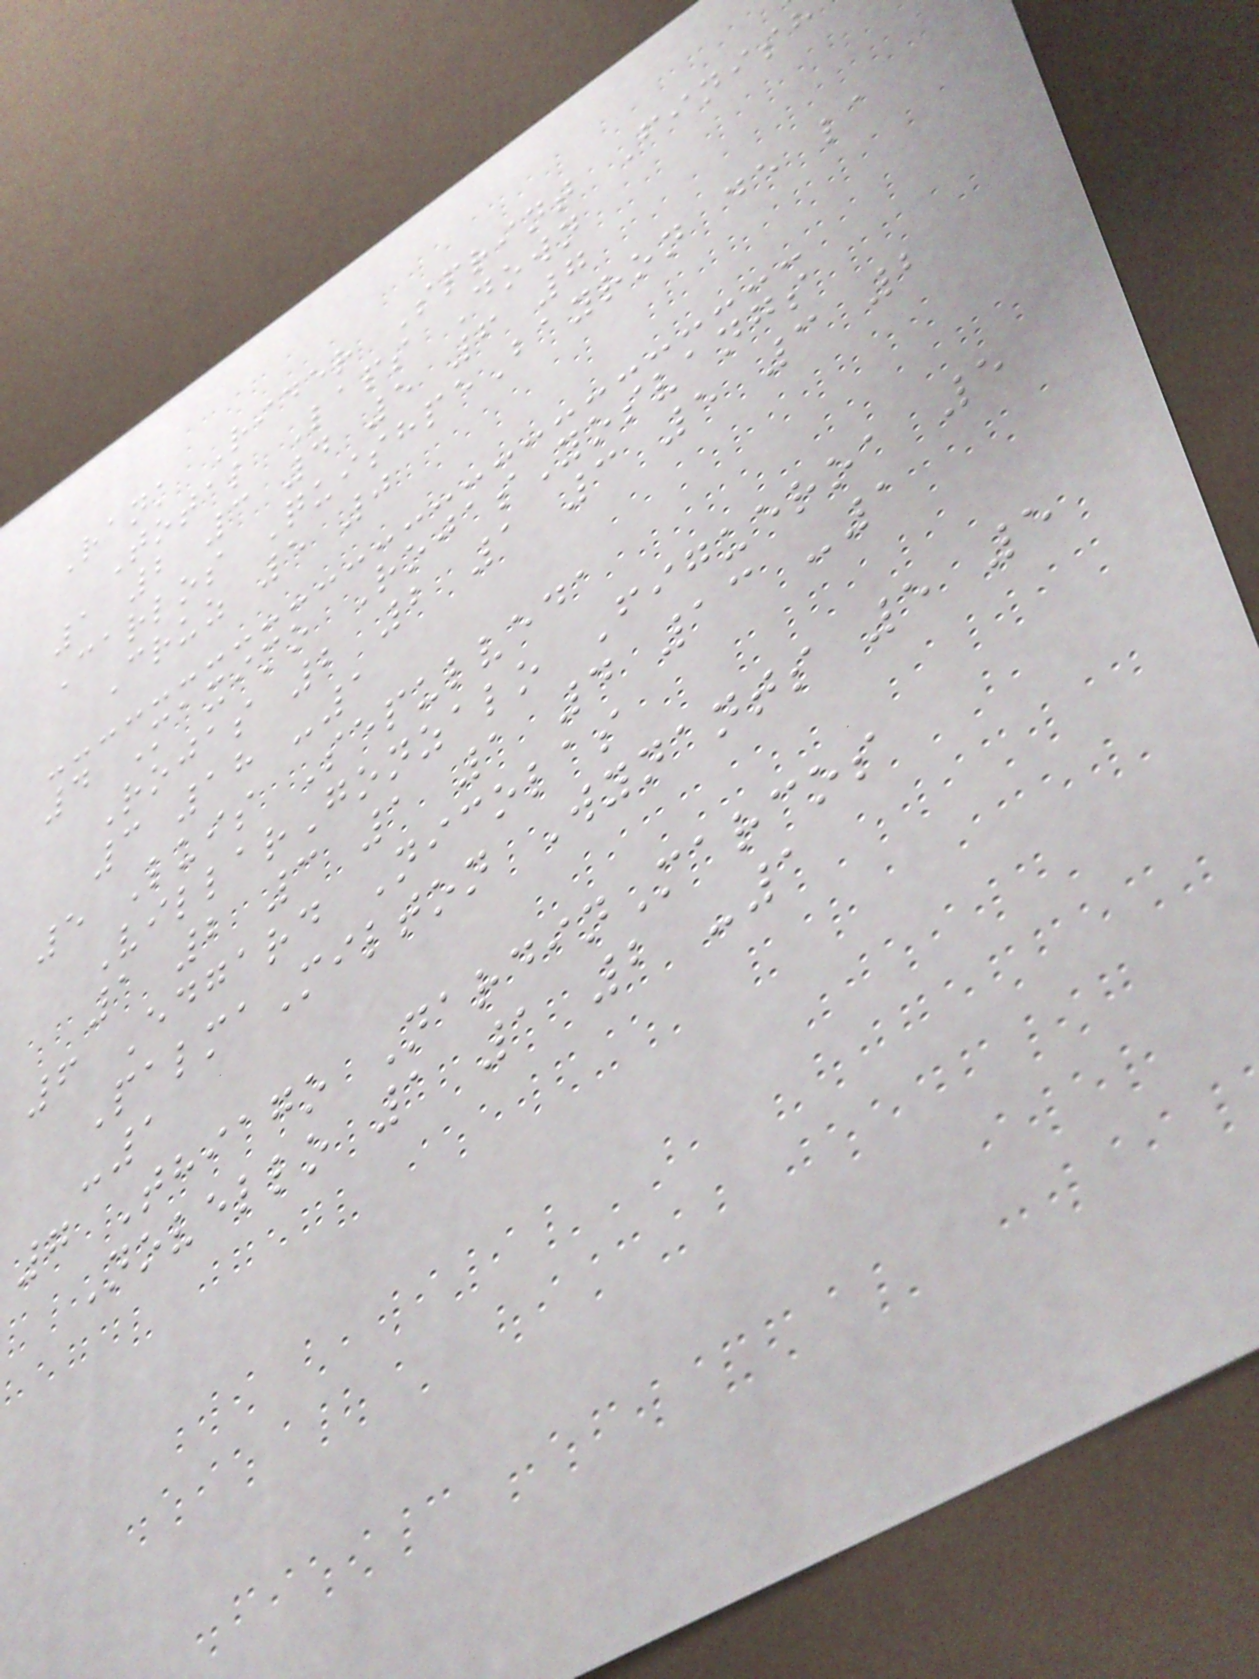Rank Rider Sprint Finish
Total Laps Down
1 2 3 4 5 6 7
Carlos QuishpeBayron de la
Cruz 5 0
4 Maximo RojasYosvangs
Rojas 2 2 1 3 5 3 2
3 18 -1
5 Luis Sepulveda
VillarGonzalo Figueroa 5
1 2 3 1 1 4 13 -1
6 Edgard Nicolas
PalmaMilton Wynants 5 5
-1
7 Thiago NardinMarcos
Novello 1 1 2 -1
